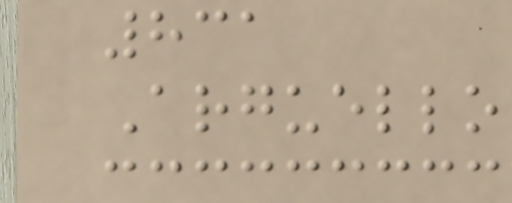831
Arguello
